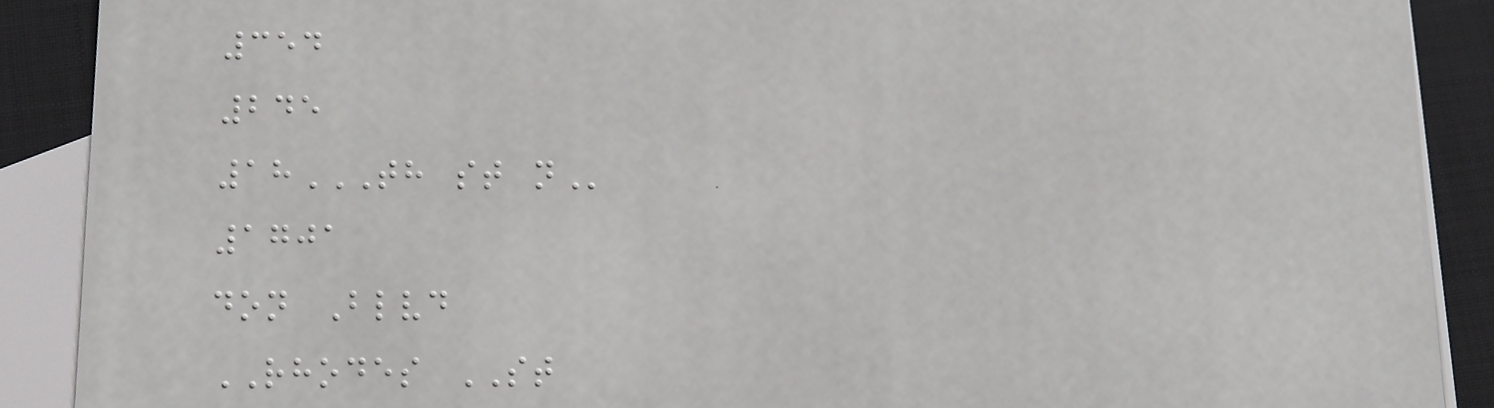354
245
18TH ST N
1701
don Blvd
RHODES ST
